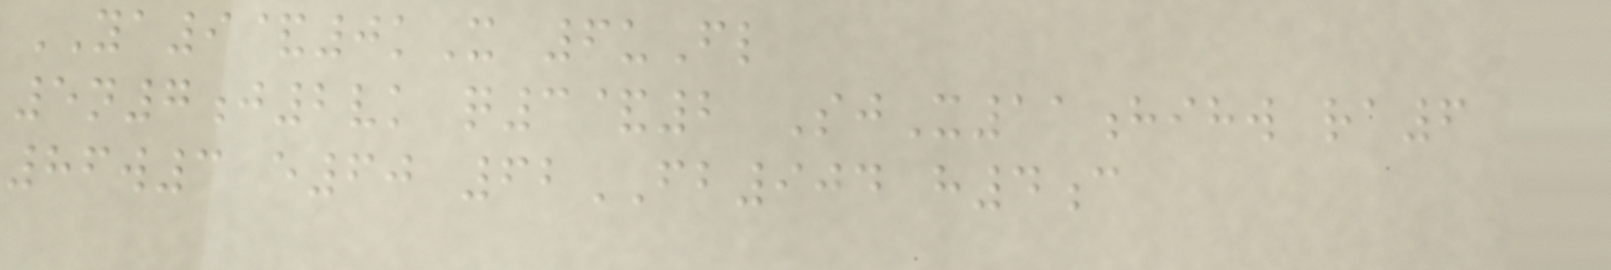YA9&0kX 6uFl
5n7j2vk q3&2 SjX11hihw ra6
86w3 e60 62FB904 h4c
